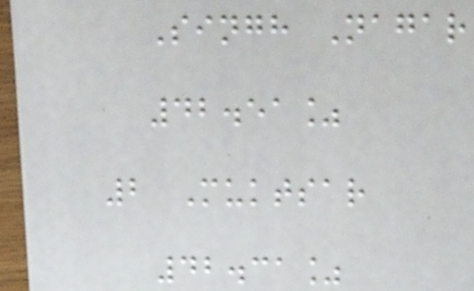Singh Nagar
42.51%
2 Muktsar
42.31%
